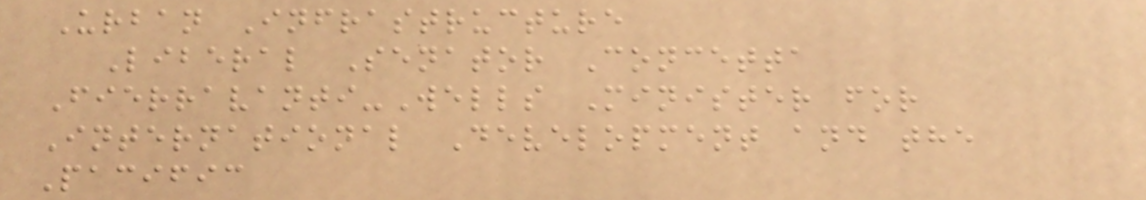Urban Infrastructure
Liberal Senator Concetta
Fierravanti-Wells Minister for
International Development and the
Pacific
